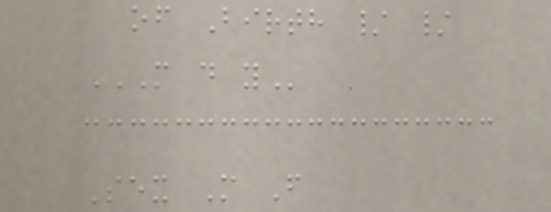of Birth / /
M D Y
Sex M F
